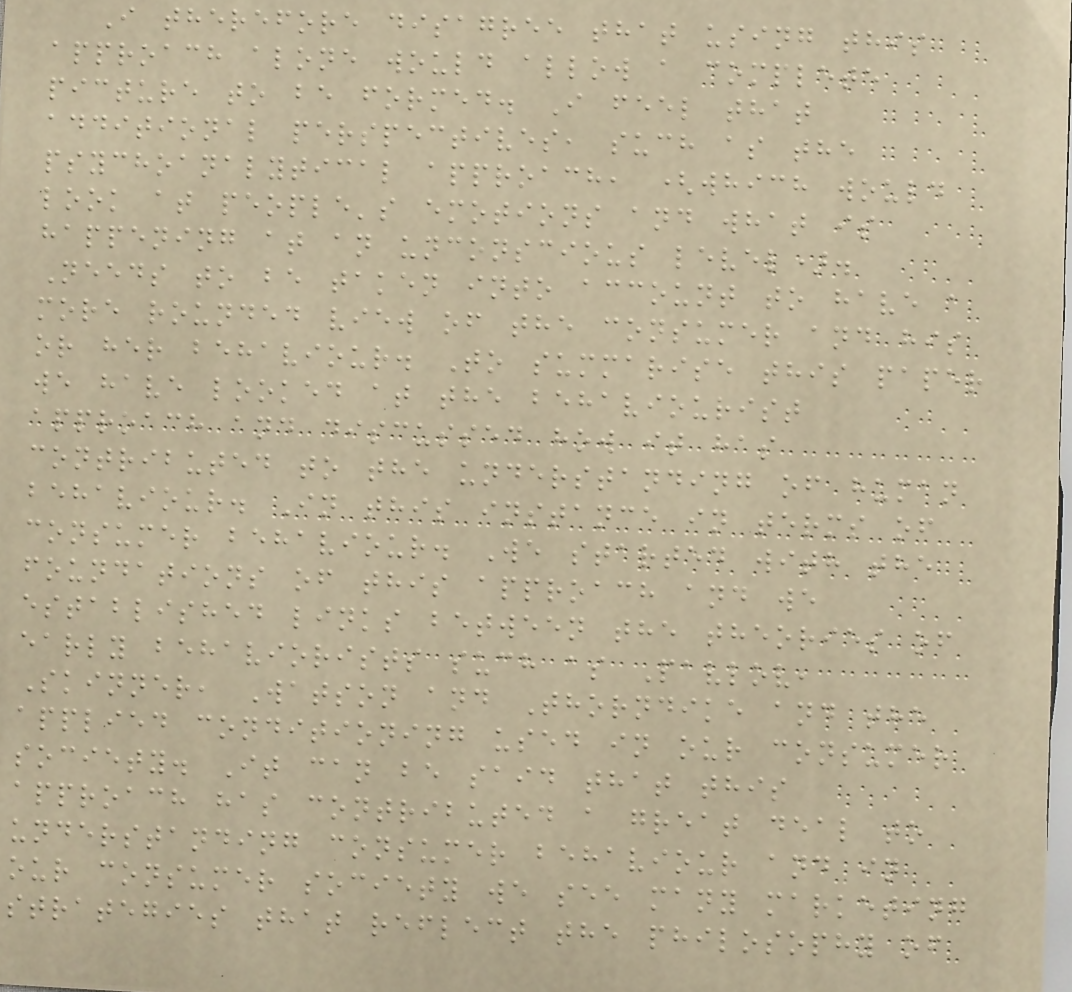I therefore disagree that using this
approach alone would allow a complete
picture to be formed. I feel that
additional perspectives, such as the
psychoanalytical approach, (which would
look at people's emotions and what is
happening at an unconscious level).
Needs to be taken into account to have a
more rounded view of the consumer and his
or her behaviour. To summarise this paper
we have looked at the behaviourist
approach and discussed how it has
contributed to the understanding of human
behaviour. In this instance in terms of
consumer behaviour. We started with the
foundations of this approach and we
established links between the theories of
early behaviorists such as Pavlov,
Skinner, Watson and Thorndike and the
applied conditioning used in our consumer
society. It can be said that this
approach has contributed a great deal to
understanding consumer behaviour and in
our consumer society we see many marketing
strategies that reflect the philosophy of
